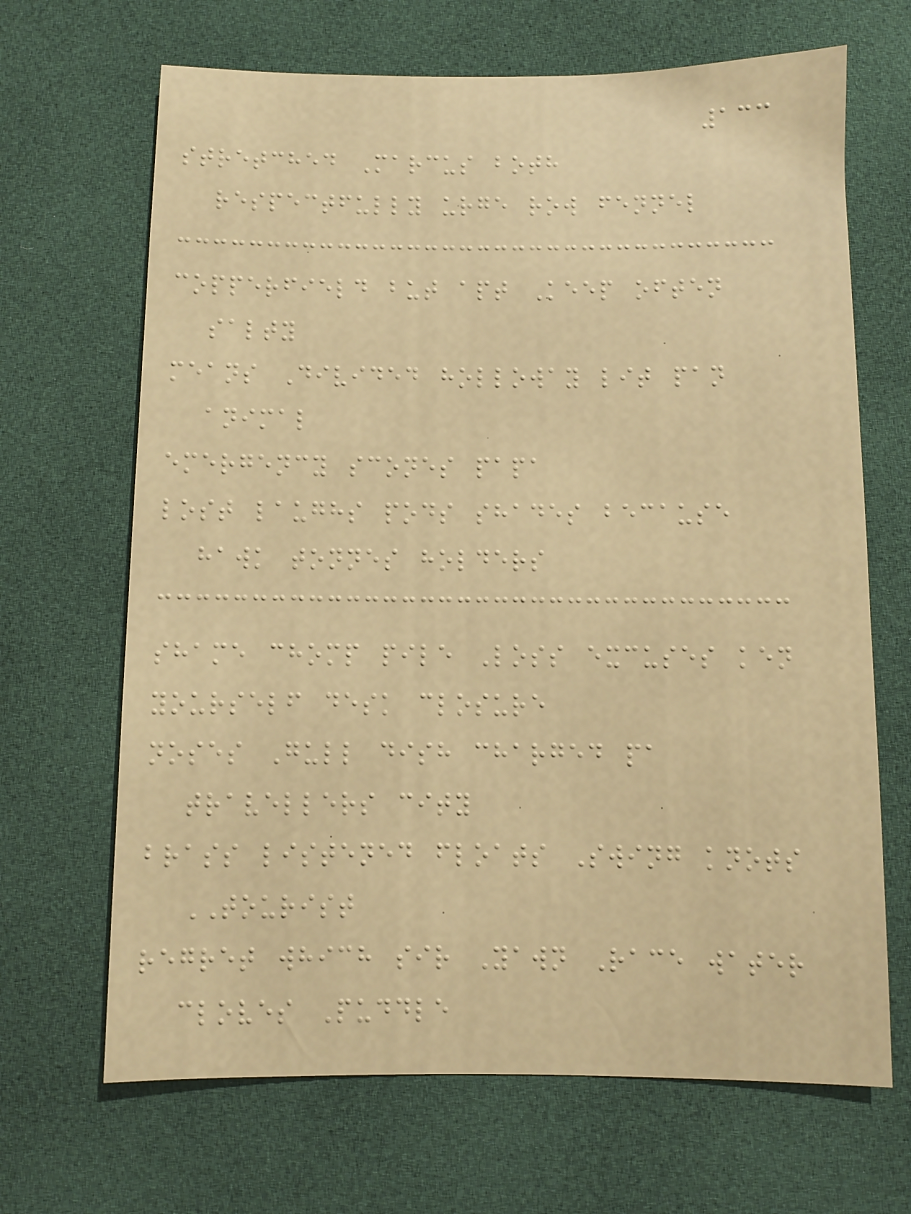133
stretched Marcus both
respectfully urge row fennel
copperfield but apt Keep often
salty
means Divided holloway lit pan
animal
emergency scones papa
lost laughs pods shades because
hawk tonnes holders
shame chomp pile Loss excuses ken
yourself desk closure
noses Gull dish charged pa
travellers city
brass listened floats Swing knots
TOURIST
regret which sir Yawn Race water
cloves Puddle
